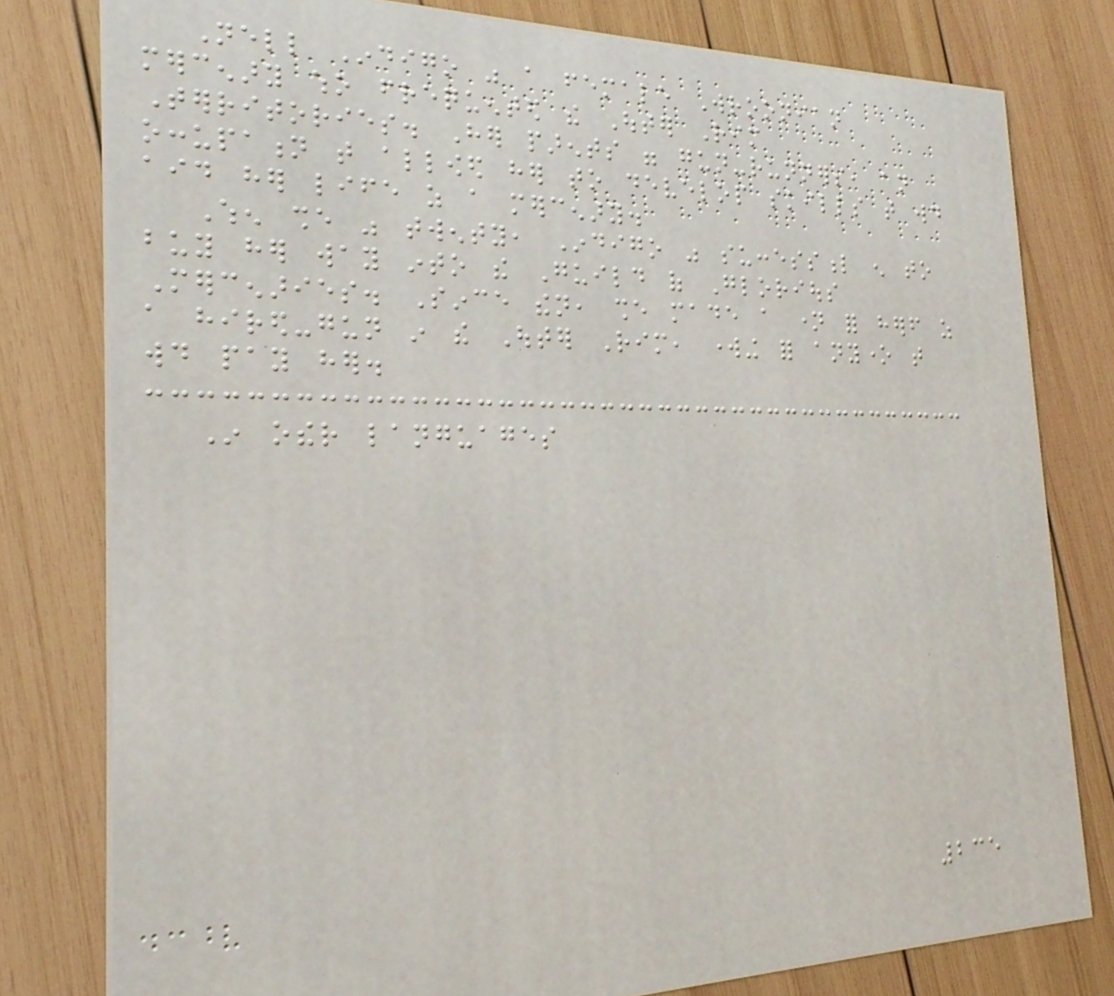Nell Indigo was a female Wroonian
mercenary who frequented the Outer Rim
Territories. Her parents were gun-runners, an
occupation that allowed her to develop skills that would
aid her life as a mercenary.
When she was twenty, Indigo was successful enough to
buy her way into the Guild of Glorious
Mercenaries. Since then, she made a name for herself as
a hired-gun in the Outer Rim, working for anyone that
would pay her.
In other languages
235
